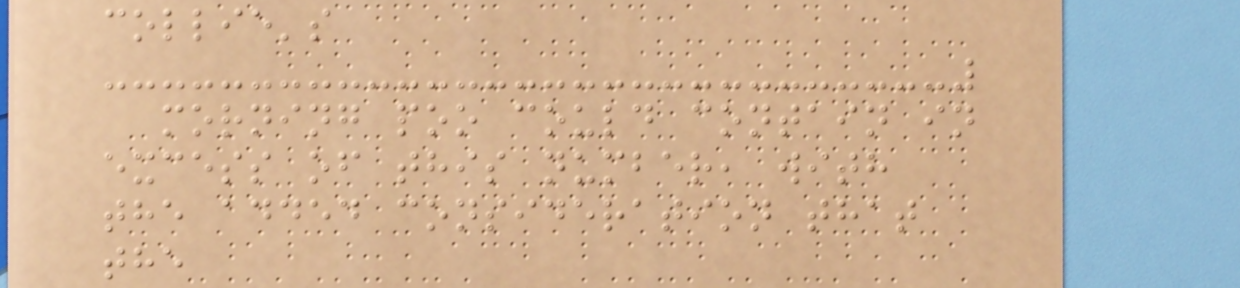collie's
morning poo could contain in
excess of this number, with
the added consideration that
the
